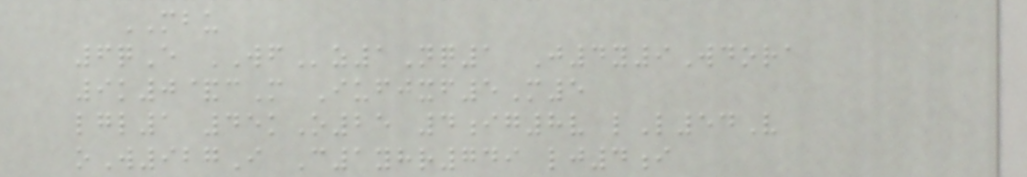MBU
6qE WFz1Nq1 J4y9Wdora
9k0&cM Iufjxf5M5
lgl1 45kO25 4ig8v lL54V
oW927I C1yhr749 lj4i
